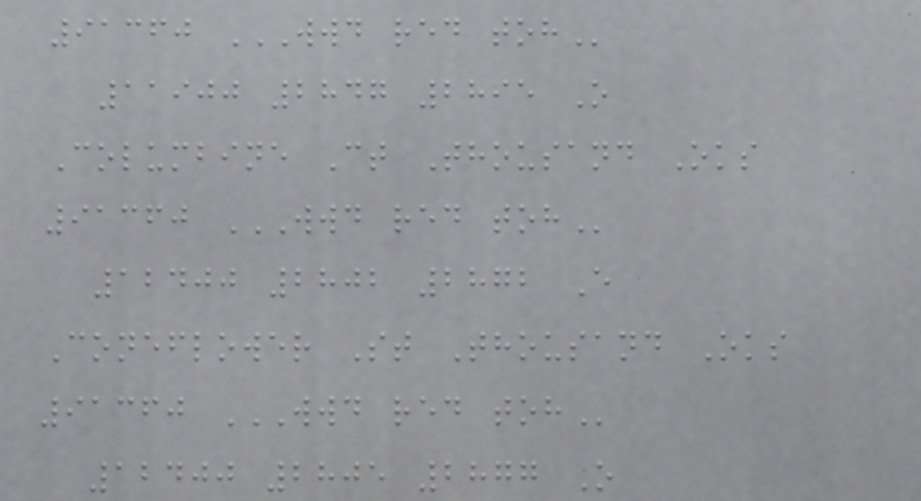91360 WWD RED TOH
11900 2847 2895 O
Columbine Ct Thousand Oks
91360 WWD RED TOH
12400 2802 2872 E
Coneflower St Thousand Oks
91360 WWD RED TOH
12400 2805 2877 O
